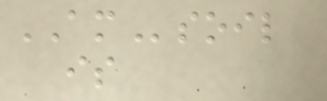AMsoil
is
